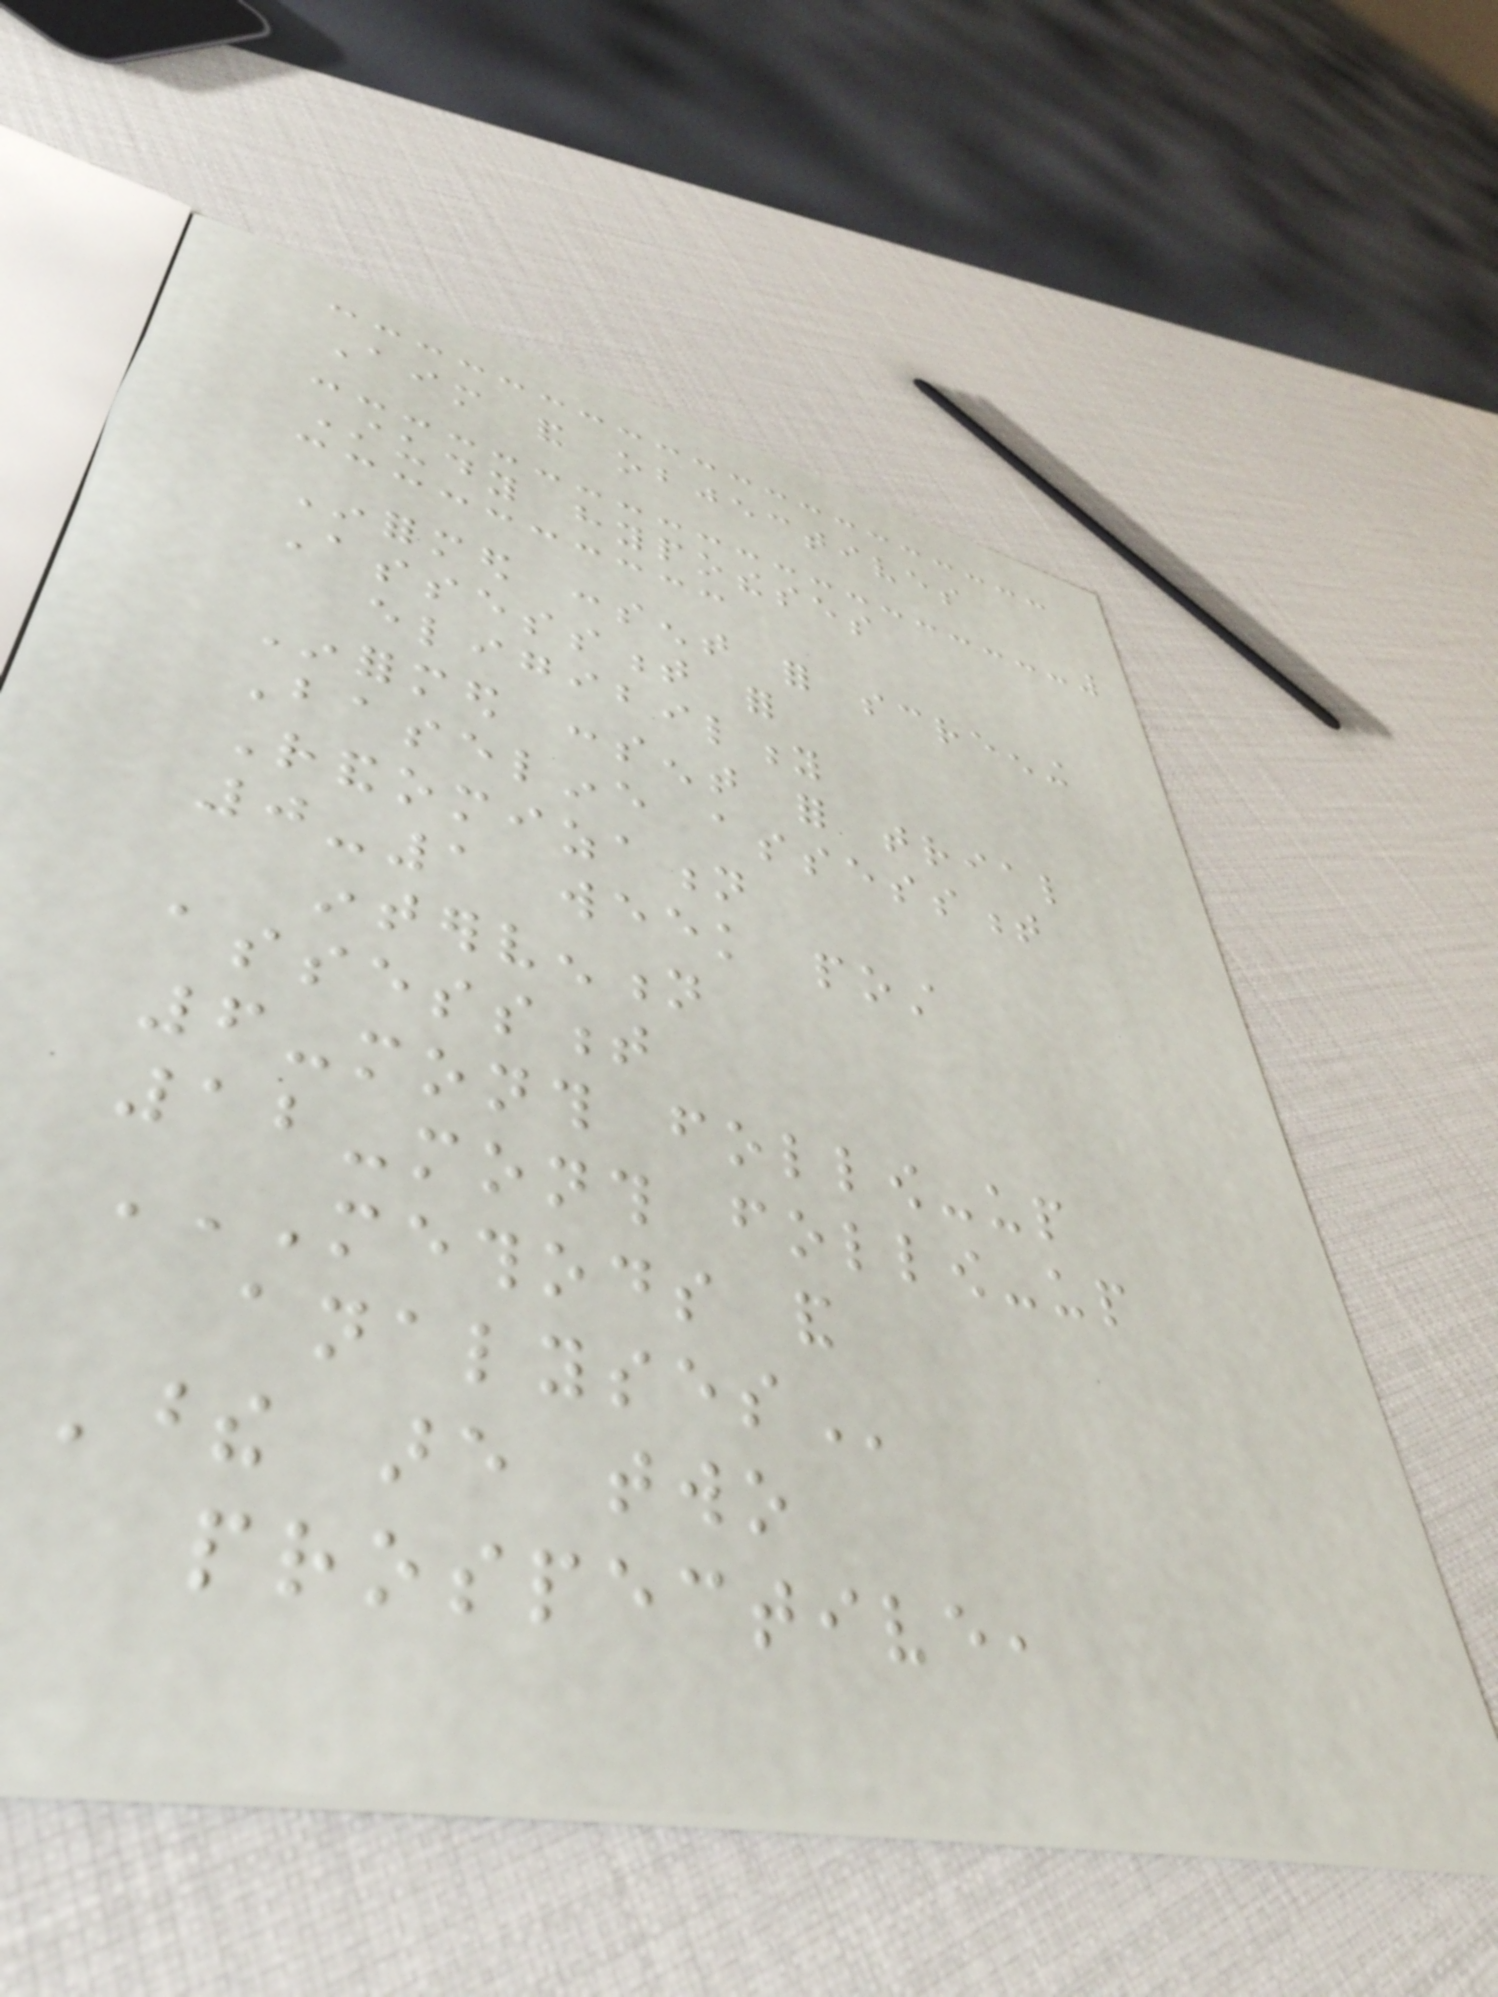Aim and objectives
Study hypotheses
Informed consent for screening
Assessment for
eligibility
Informed consent for trial
Baseline assessment
Randomization
0-1 week post
intervention
assessment
6-month follow-up
12-month follow-up
METHODS AND
ANALYSES
These are two
prospective,
